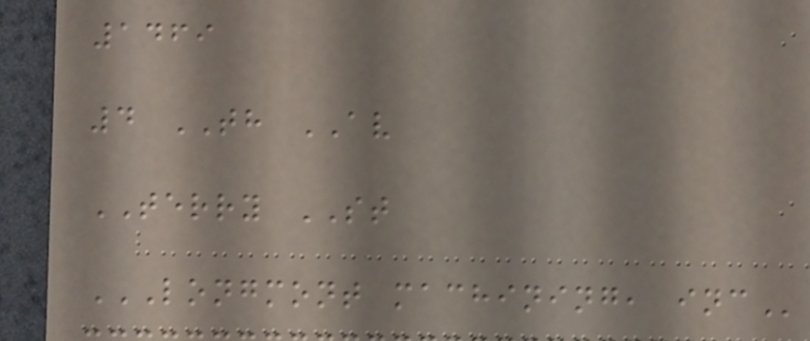1469
4 TH AV
TERRY ST
LONGMONT MACHINING, INC
